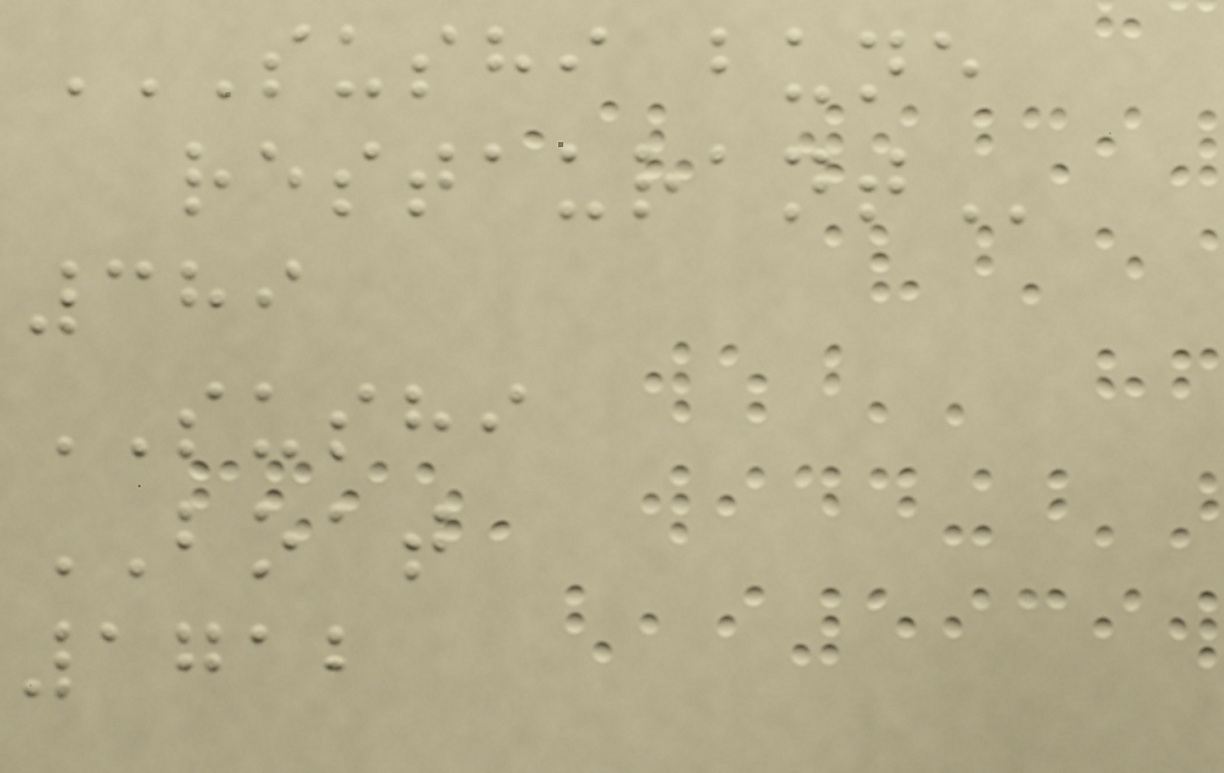SUSHI BUNE
RESTAURANT
389
SUSHI
BOAT
1712
